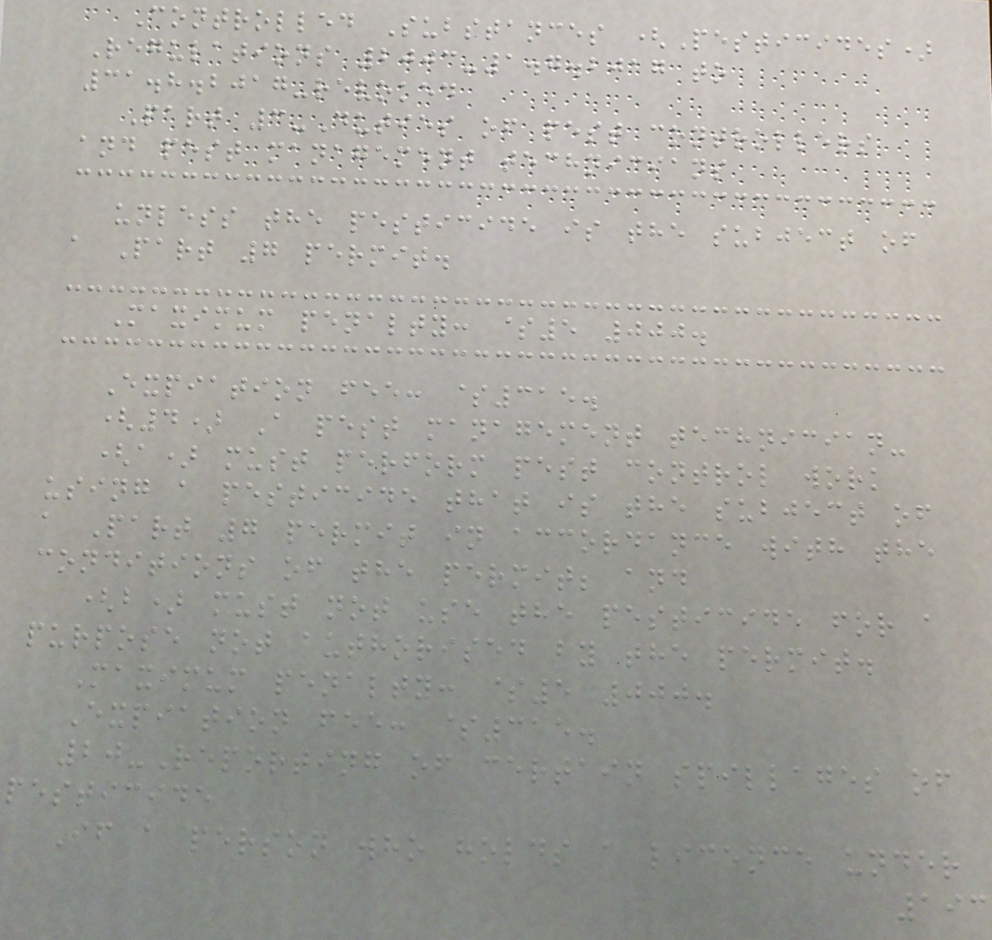Controlled Substances (Pesticides)
Regulations 2003-1.7.2017 to
31.8.2017-revoked
Part 3-Duties of pest controllers
and pest management technicians
unless the pesticide is the subject of
a Part 7 permit.
Maximum penalty: $5 000.
Expiation fee: $315.
(4) A pest management technician-
(a) must perform pest control work
using a pesticide that is the subject of
a Part 7 permit in accordance with the
conditions of the permit; and
(b) must not use the pesticide for a
purpose not authorised by the permit.
Maximum penalty: $5 000.
Expiation fee: $315.
20-Reporting of certain spillages of
pesticide
If a person who holds a licence under
193
